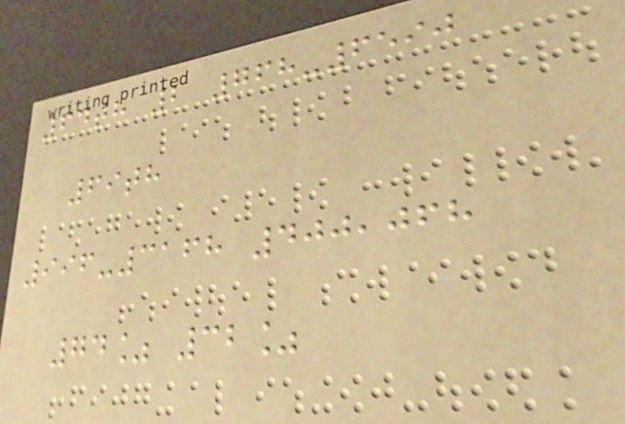64th 2 768-6590
69th
996-3168 400,068
74% 32%
